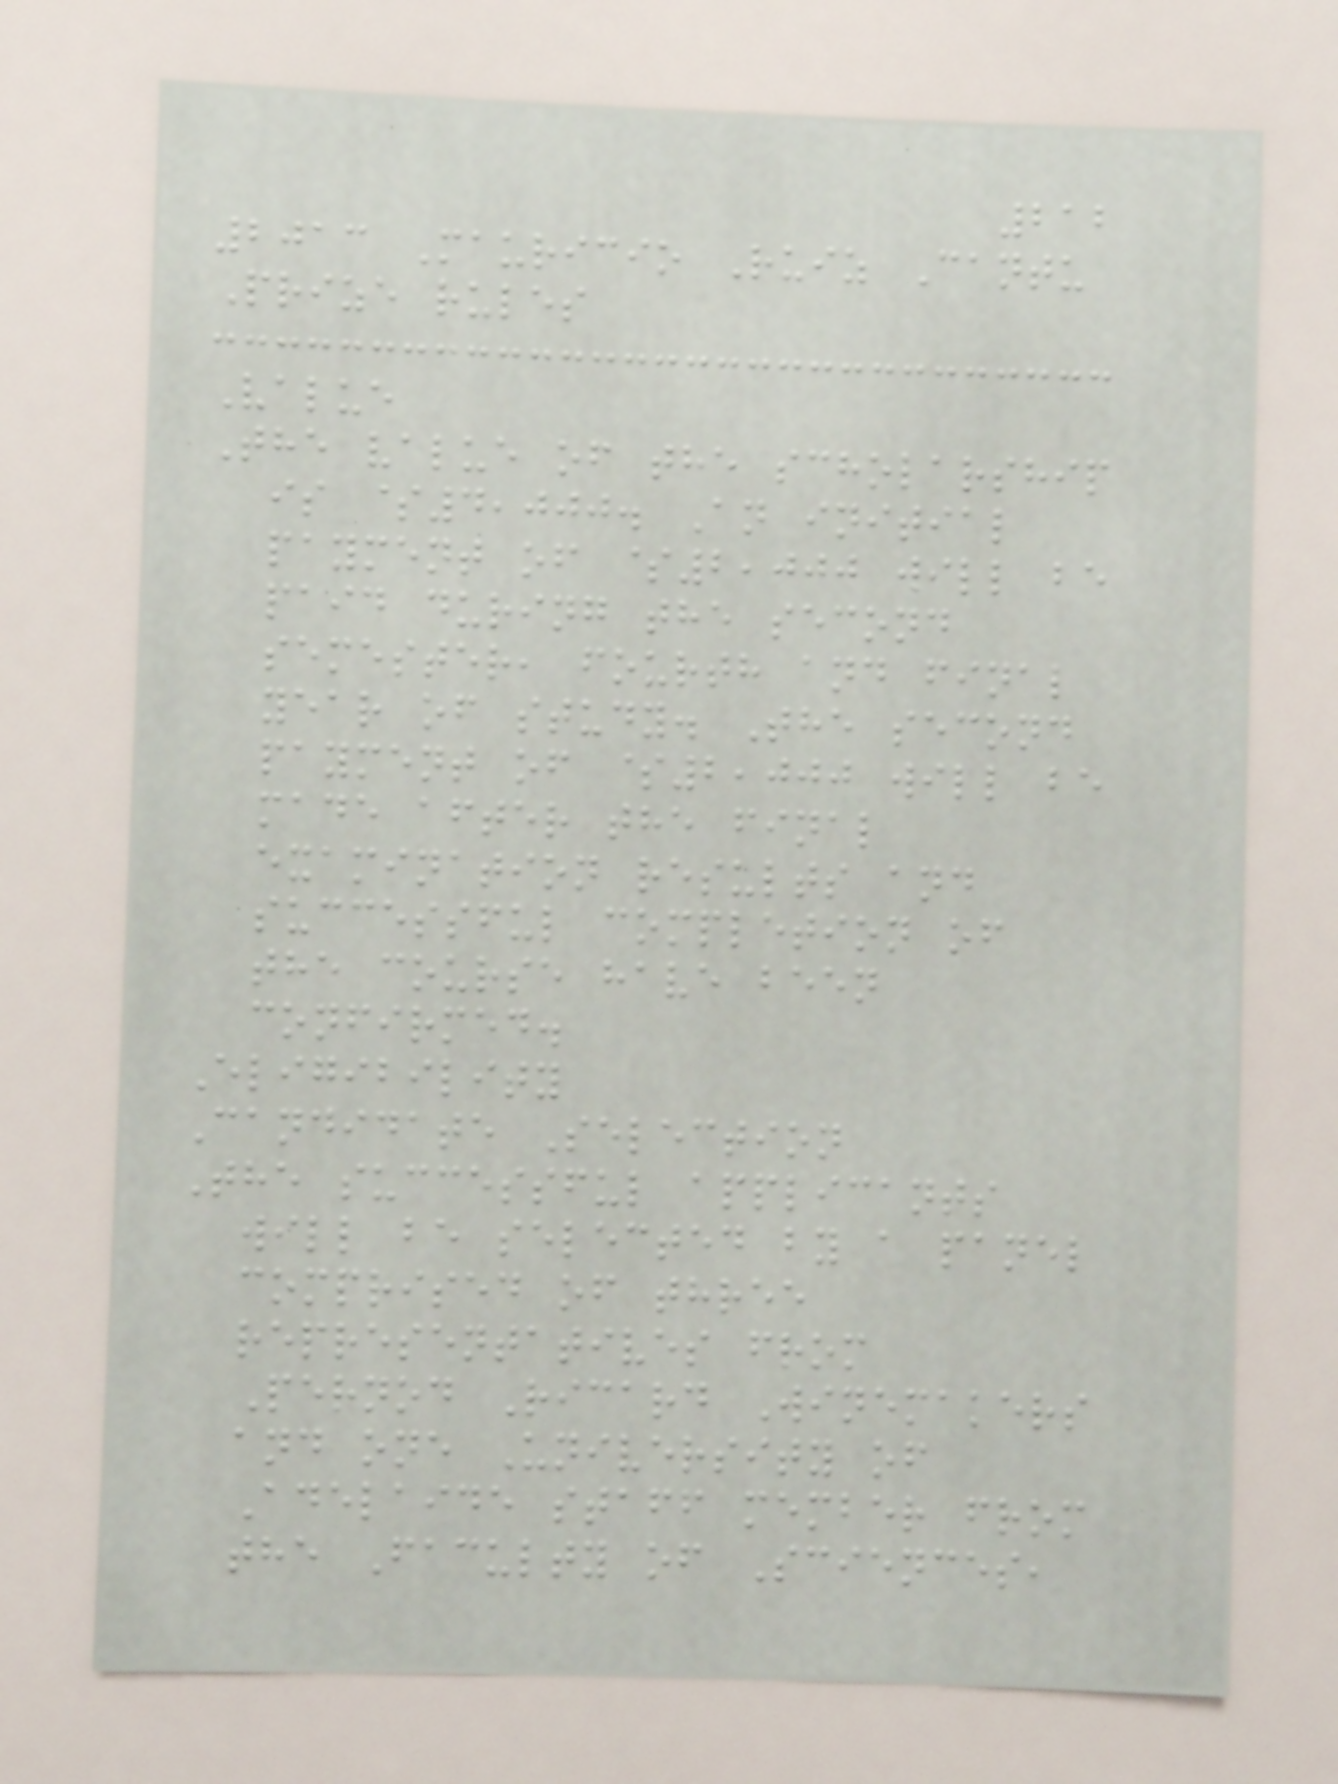212
2013 Mauricio Ruiz Cantu
Prize rules
Value
The value of the scholarship
is $4,000. An initial
payment of $2,000 will be
paid during the second
semester, fourth and final
year of study. The second
payment of $2,000 will be
made after the final
examination results and
successful completion of
the course have been
confirmed.
Eligibility
Candidate Selection
The successful applicants
will be selected by a panel
comprised of three
representatives from
Pernod Ricard Winemakers
and one University of
Adelaide staff member from
the Faculty of Sciences,
